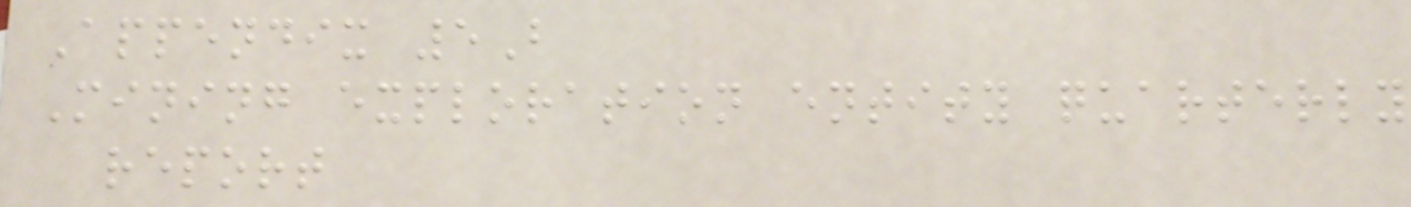Appendix 5B
Mining exploration entity quarterly
report
